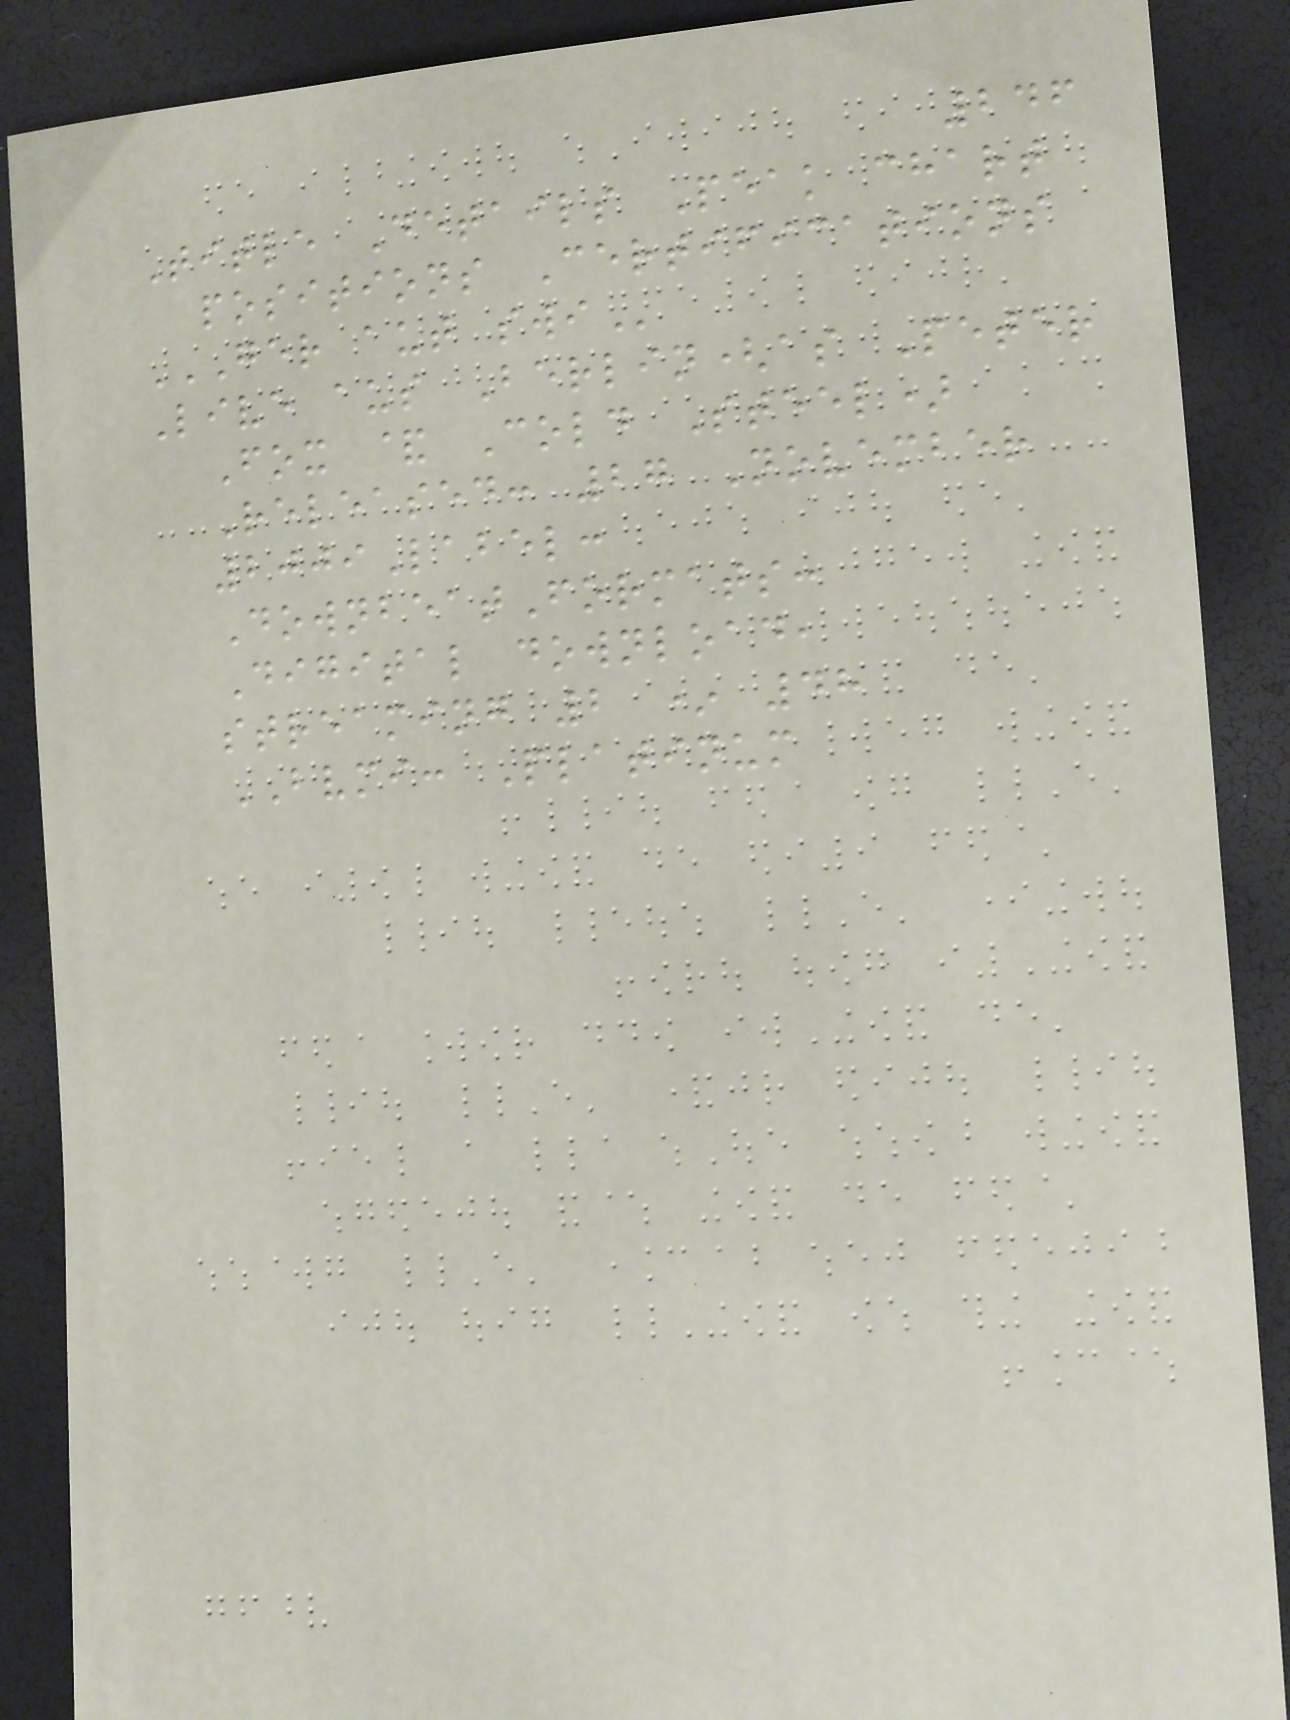246
Title Details Peak chart
positions Certifications
GER AUT SWI
Live aus Berlin(as Peter
Fox & Cold Steel)
Released: 27 November
2009Label:
DownbeatFormats:
Digital download,
streaming 2 * 48
BVMI: Platinum
